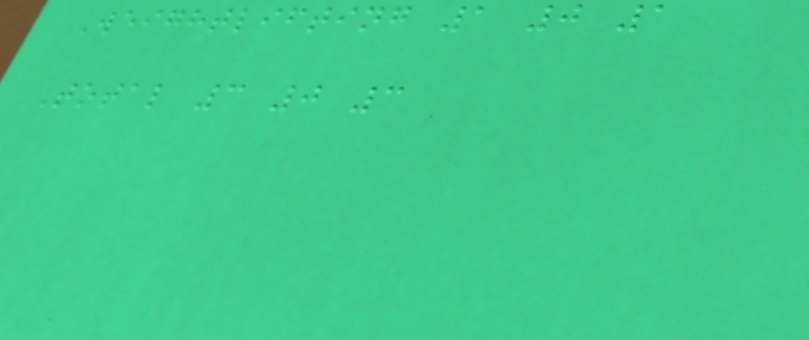Weightlifting 1 0 1
Total 3 0 3
